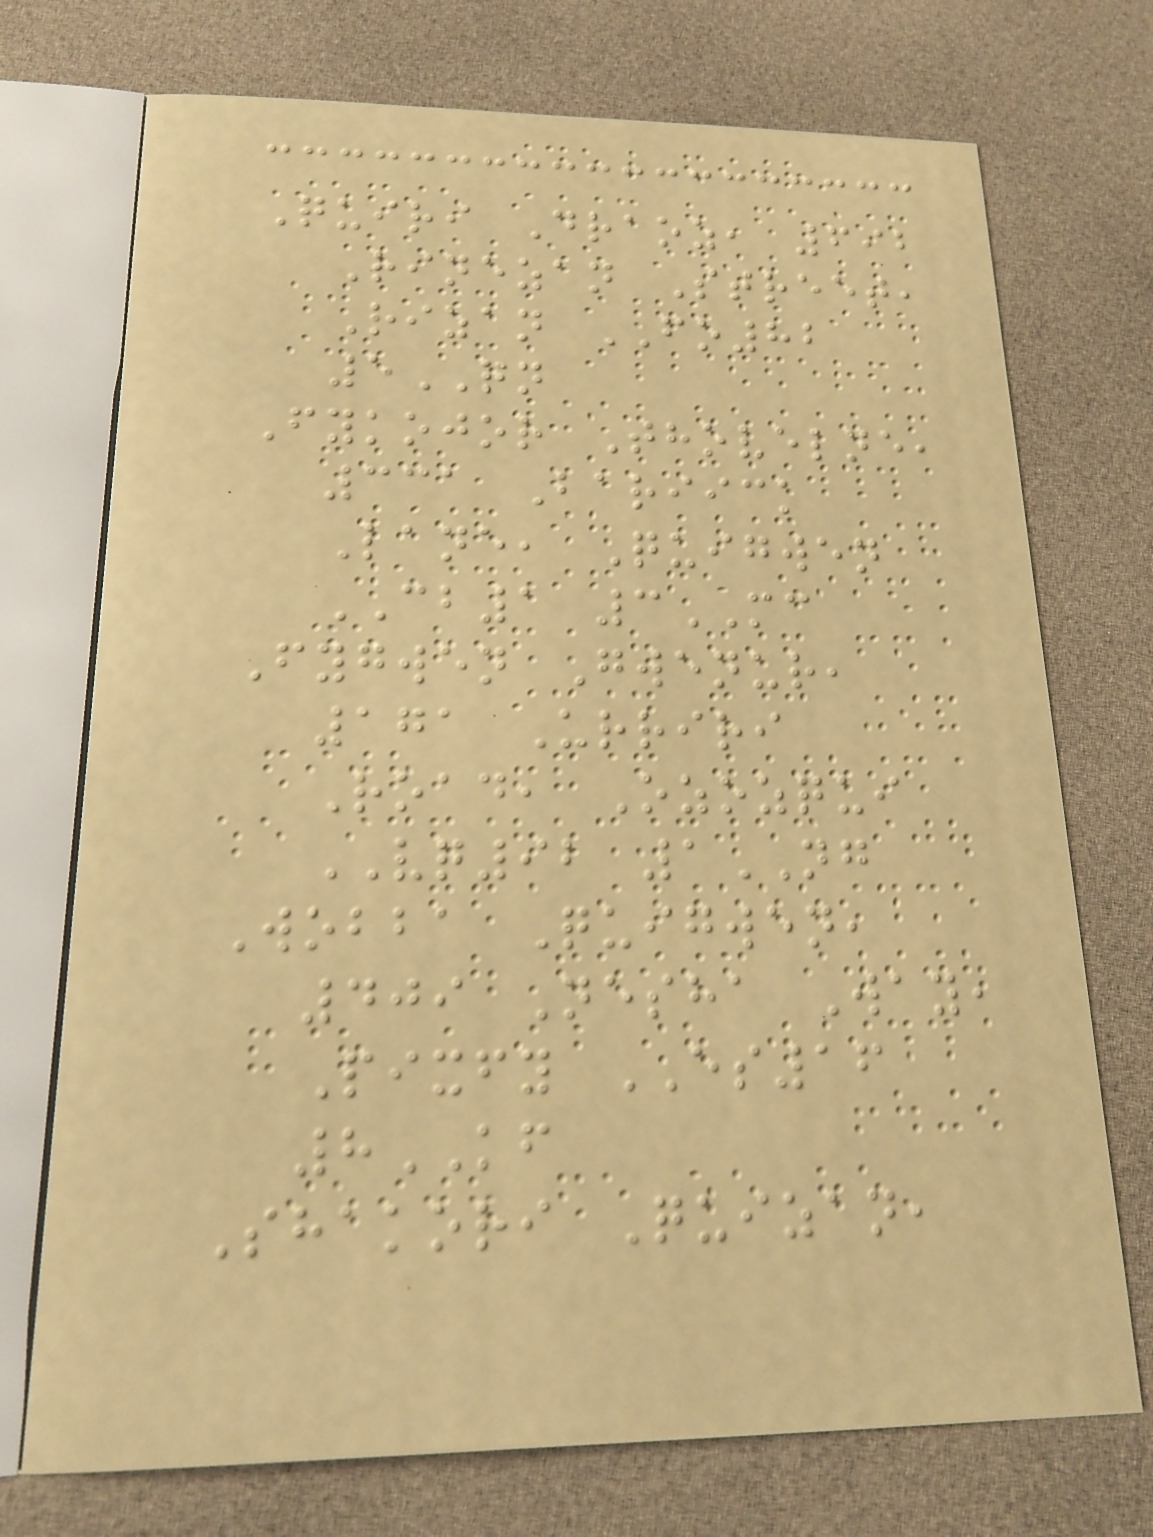Quiri Draoz, 692
Rinezan Street,
Rizan FO82
5QN
Fykojor Thovelne,
331 Bariick
Lane, Quigwen
CB1 3MC
Fygwen Gwenur,
171 Urriri
Road, Ozozqui
VQ92 1NG
Wobba Quigwen,
409 Nesha Way,
Pixfy ES16
8KF
Shakori Quizan,
